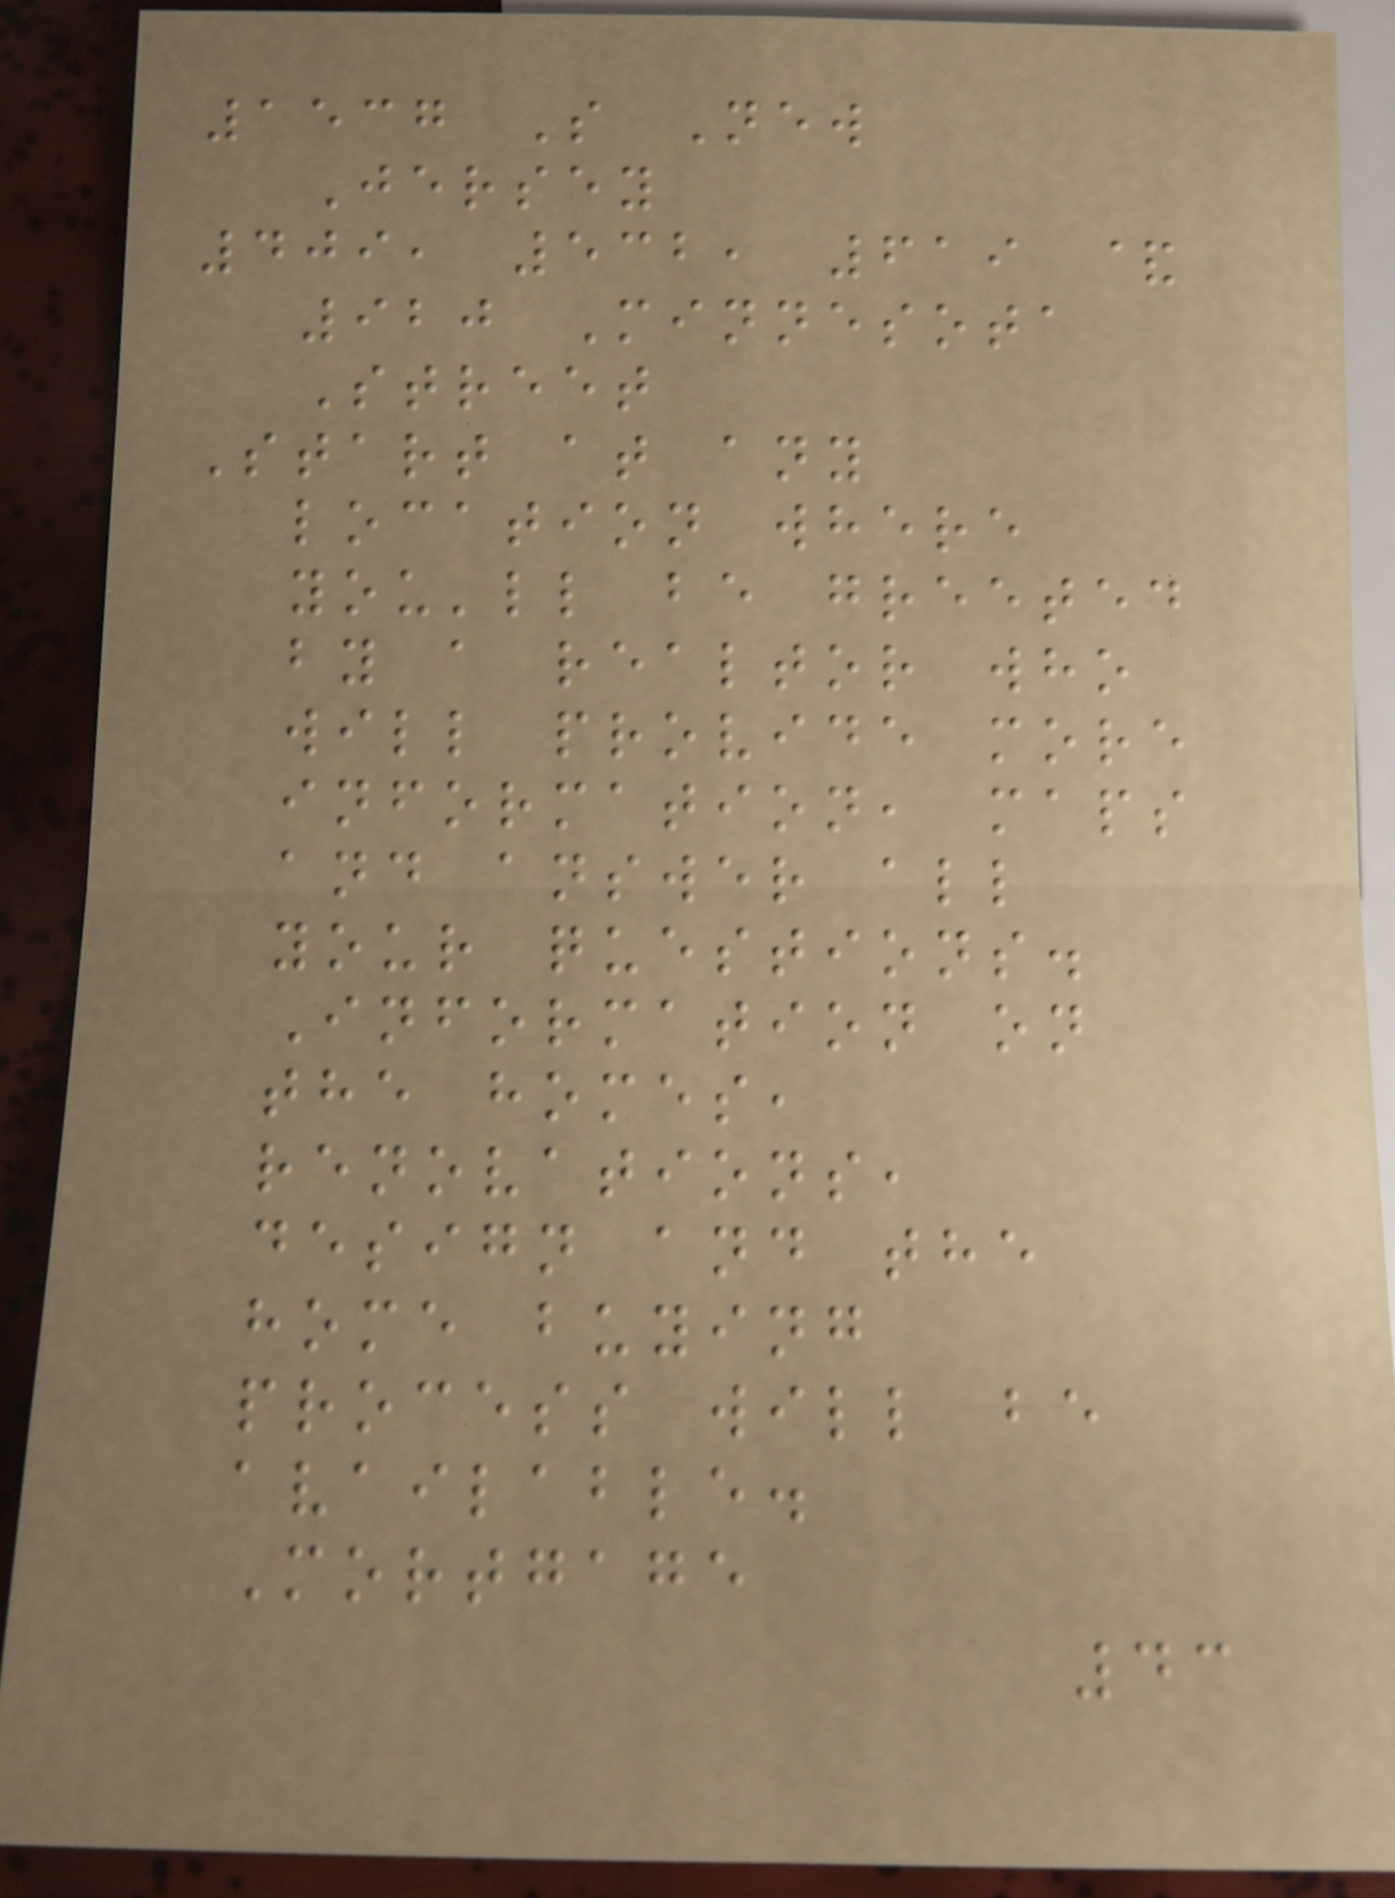1537 S New
Jersey
409, 532, 619 &
920 Minnesota
Street
Start at any
location where
you'll be greeted
by a realtor who
will provide more
information, maps
and answer all
your questions.
Information on
the homes,
renovations,
design and the
home buying
process will be
available.
Mortgage
43
